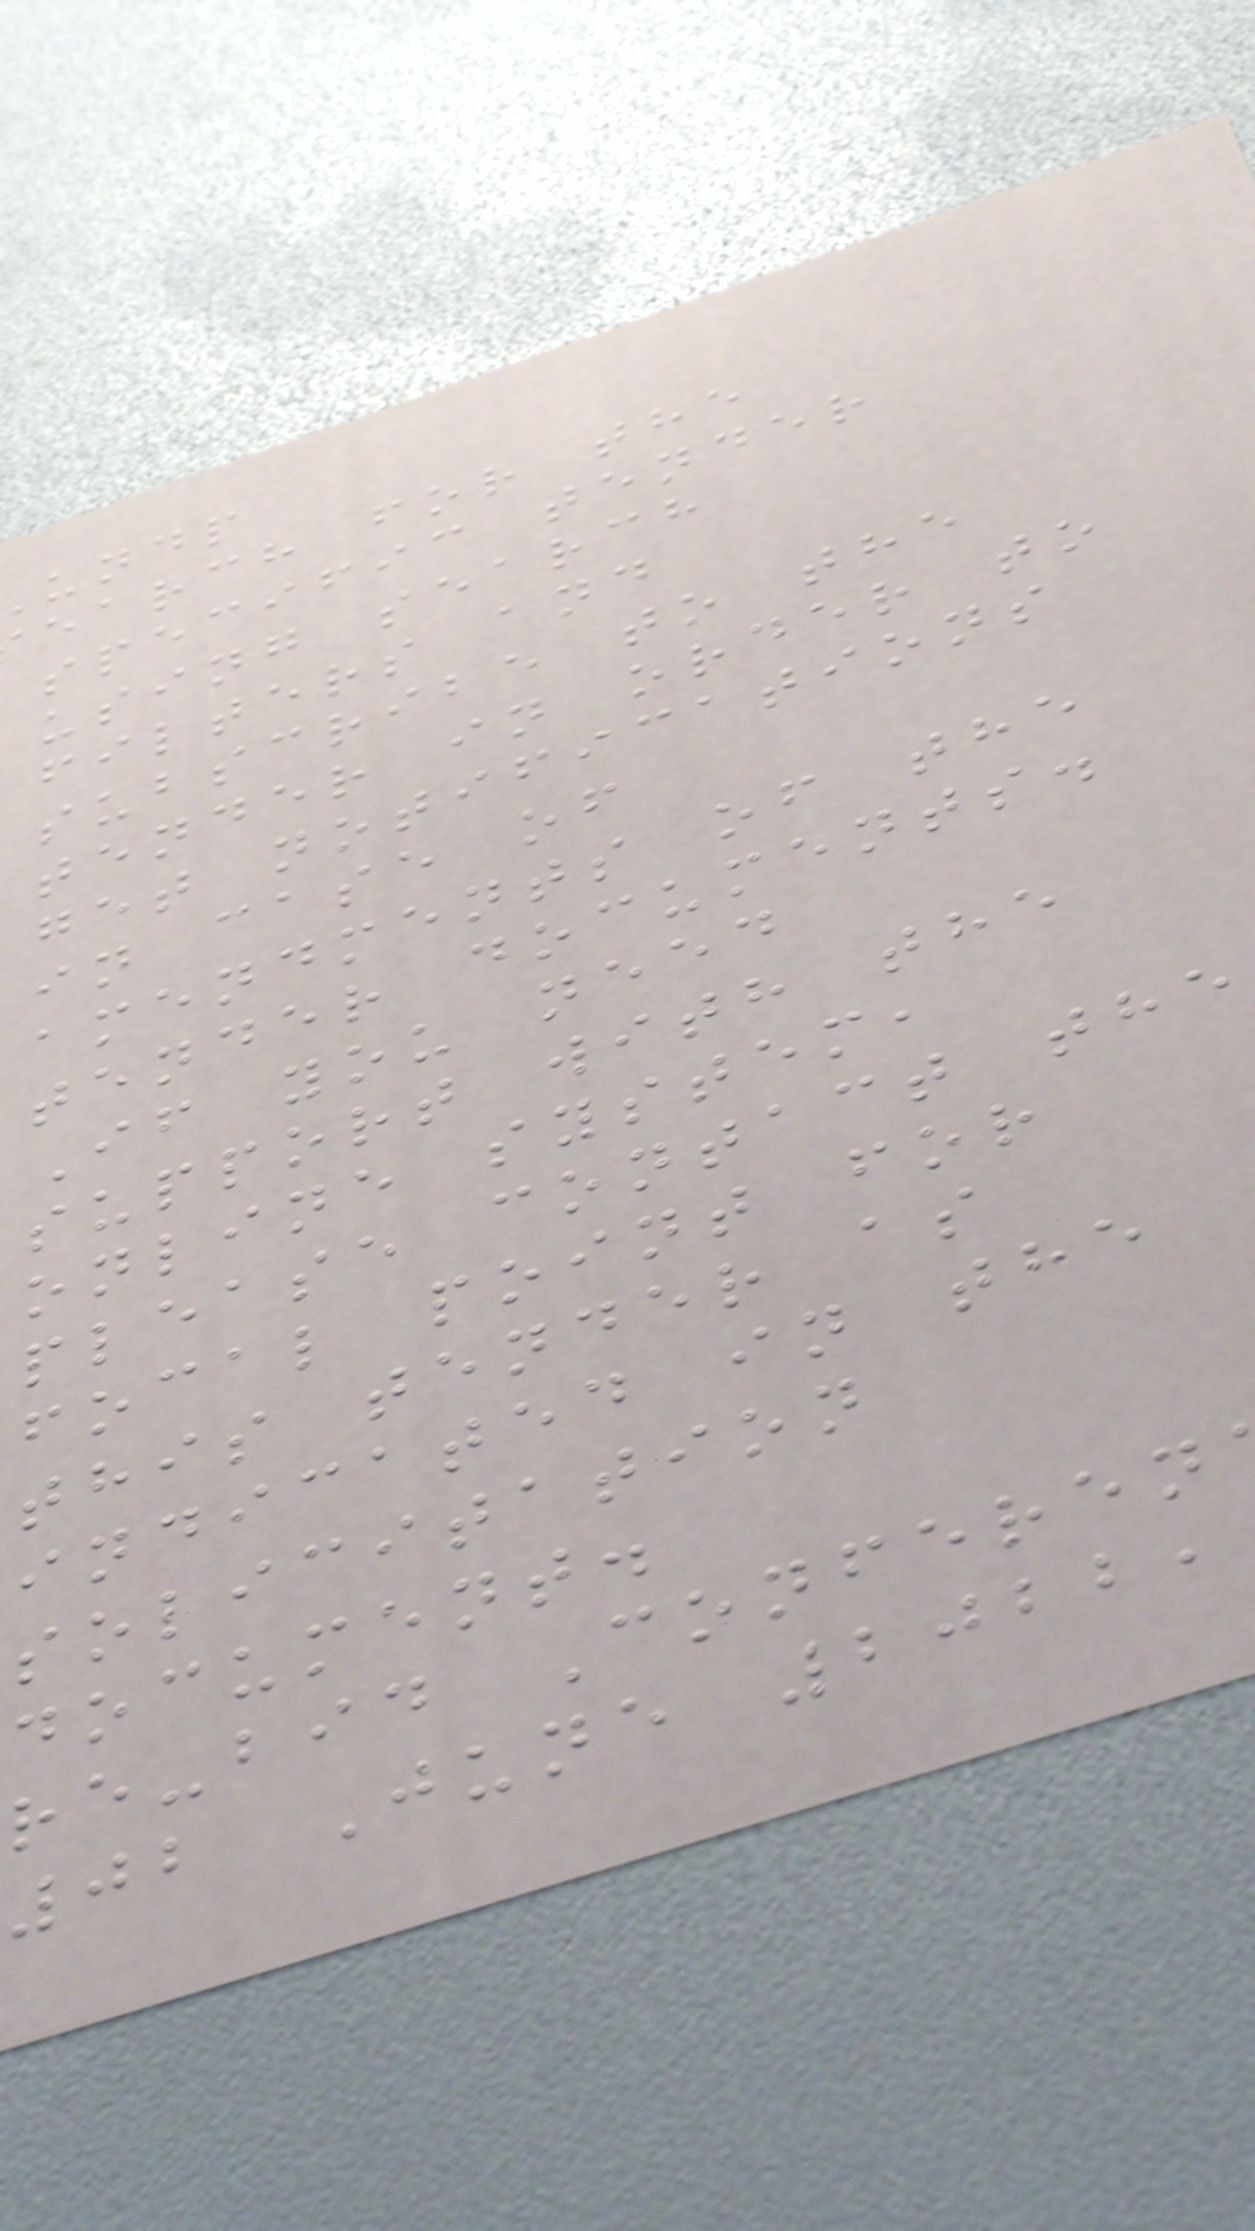undp
earch for the
specific tender
using search
filters and
subscribe to the
tender in order to
get notifications
in case of
amendments of the
tender documents.
If you need
support with the
online system,
please contact the
focal point for
this tender as
indicated in the
solicitation
document.
re-bid Conferen
02 June 2022,
